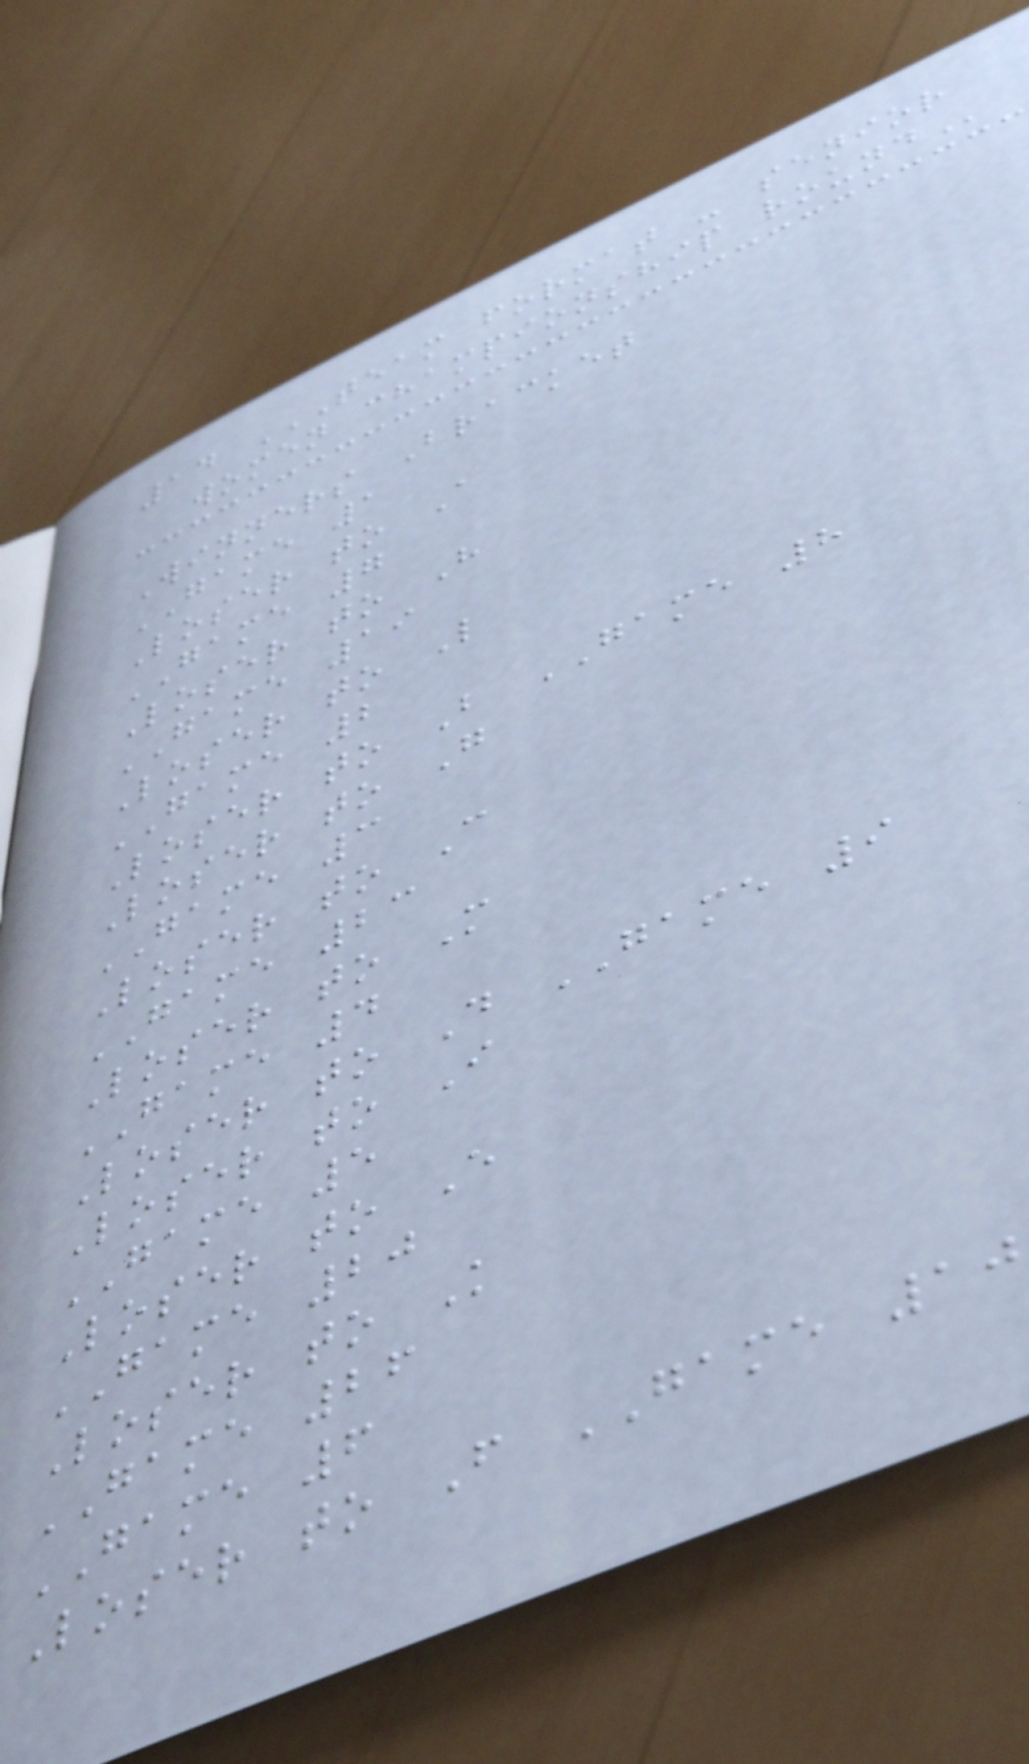14 TEAM FORMAT - SENIOR
WOMEN CHAMPIONSHIP ROUND
Winners Bracket
GAME 1
Loser to A
GAME 7
Loser to H
GAME 19
Loser to L
GAME 2
Loser to B GAME 8
Loser to G
GAME 3
Loser to C
GAME 23
Loser to M
GAME 4
Loser to D GAME 9
Loser to I
GAME 5
Loser to E
GAME 20
Loser to K
GAME 26
GAME 6
Loser to F GAME 10
